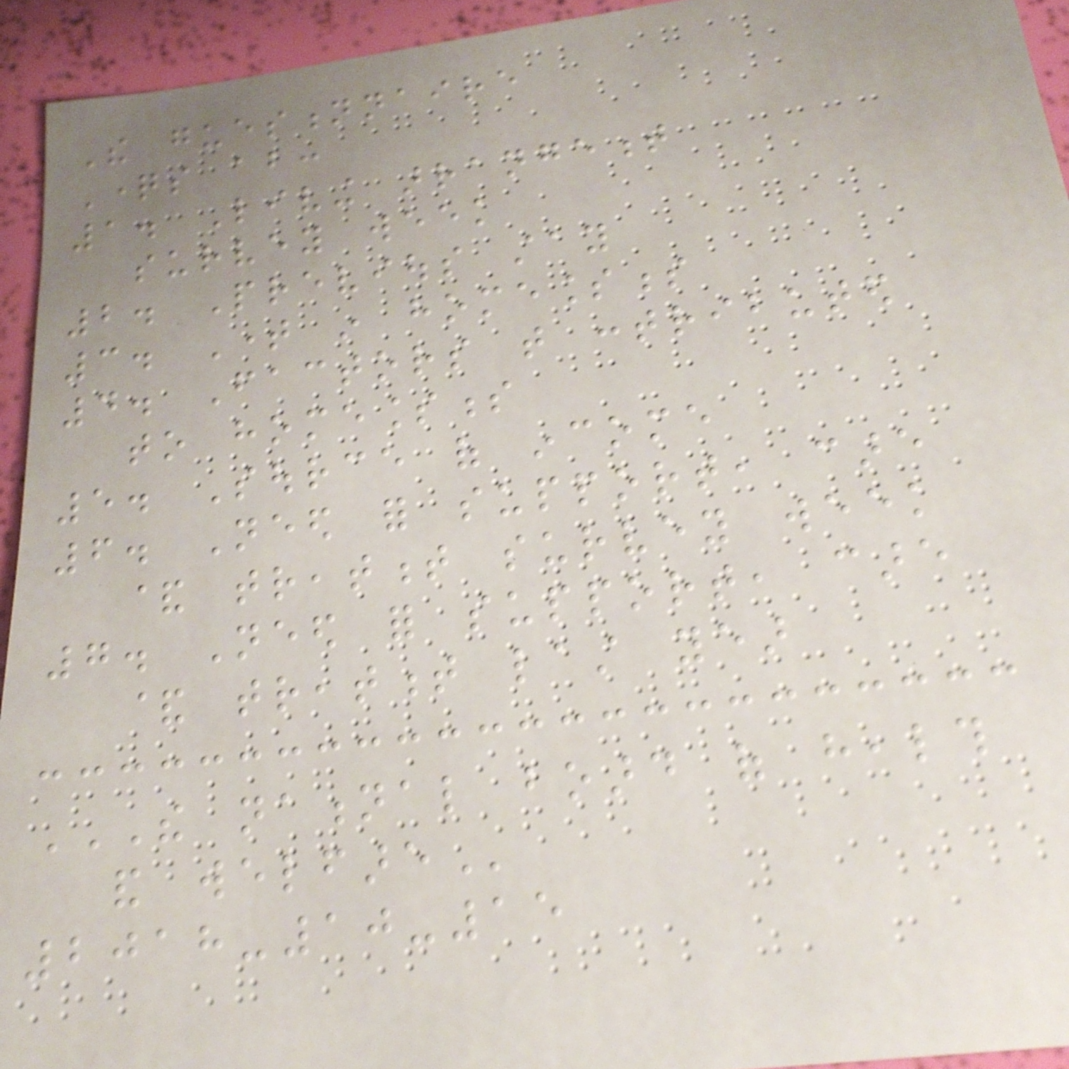The guestionnaire
Questions about:
1. Living arrangement
survey week
2. Previous stay
3. Time in homelessness
4. Factors that contributed
to homelessness
5. Source of income
6. Need for support, care
& treatment survey week
7. Need for support, care
& treatment last year
THE NATIONAL BOARD OF HEALTH
AND WELFARE
2018-10-15
